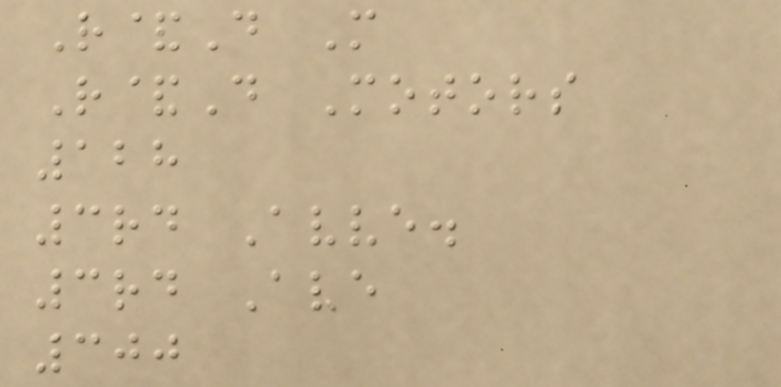R&D M
R&D Motors
128
3rd Avve.
3rd Ave
300
